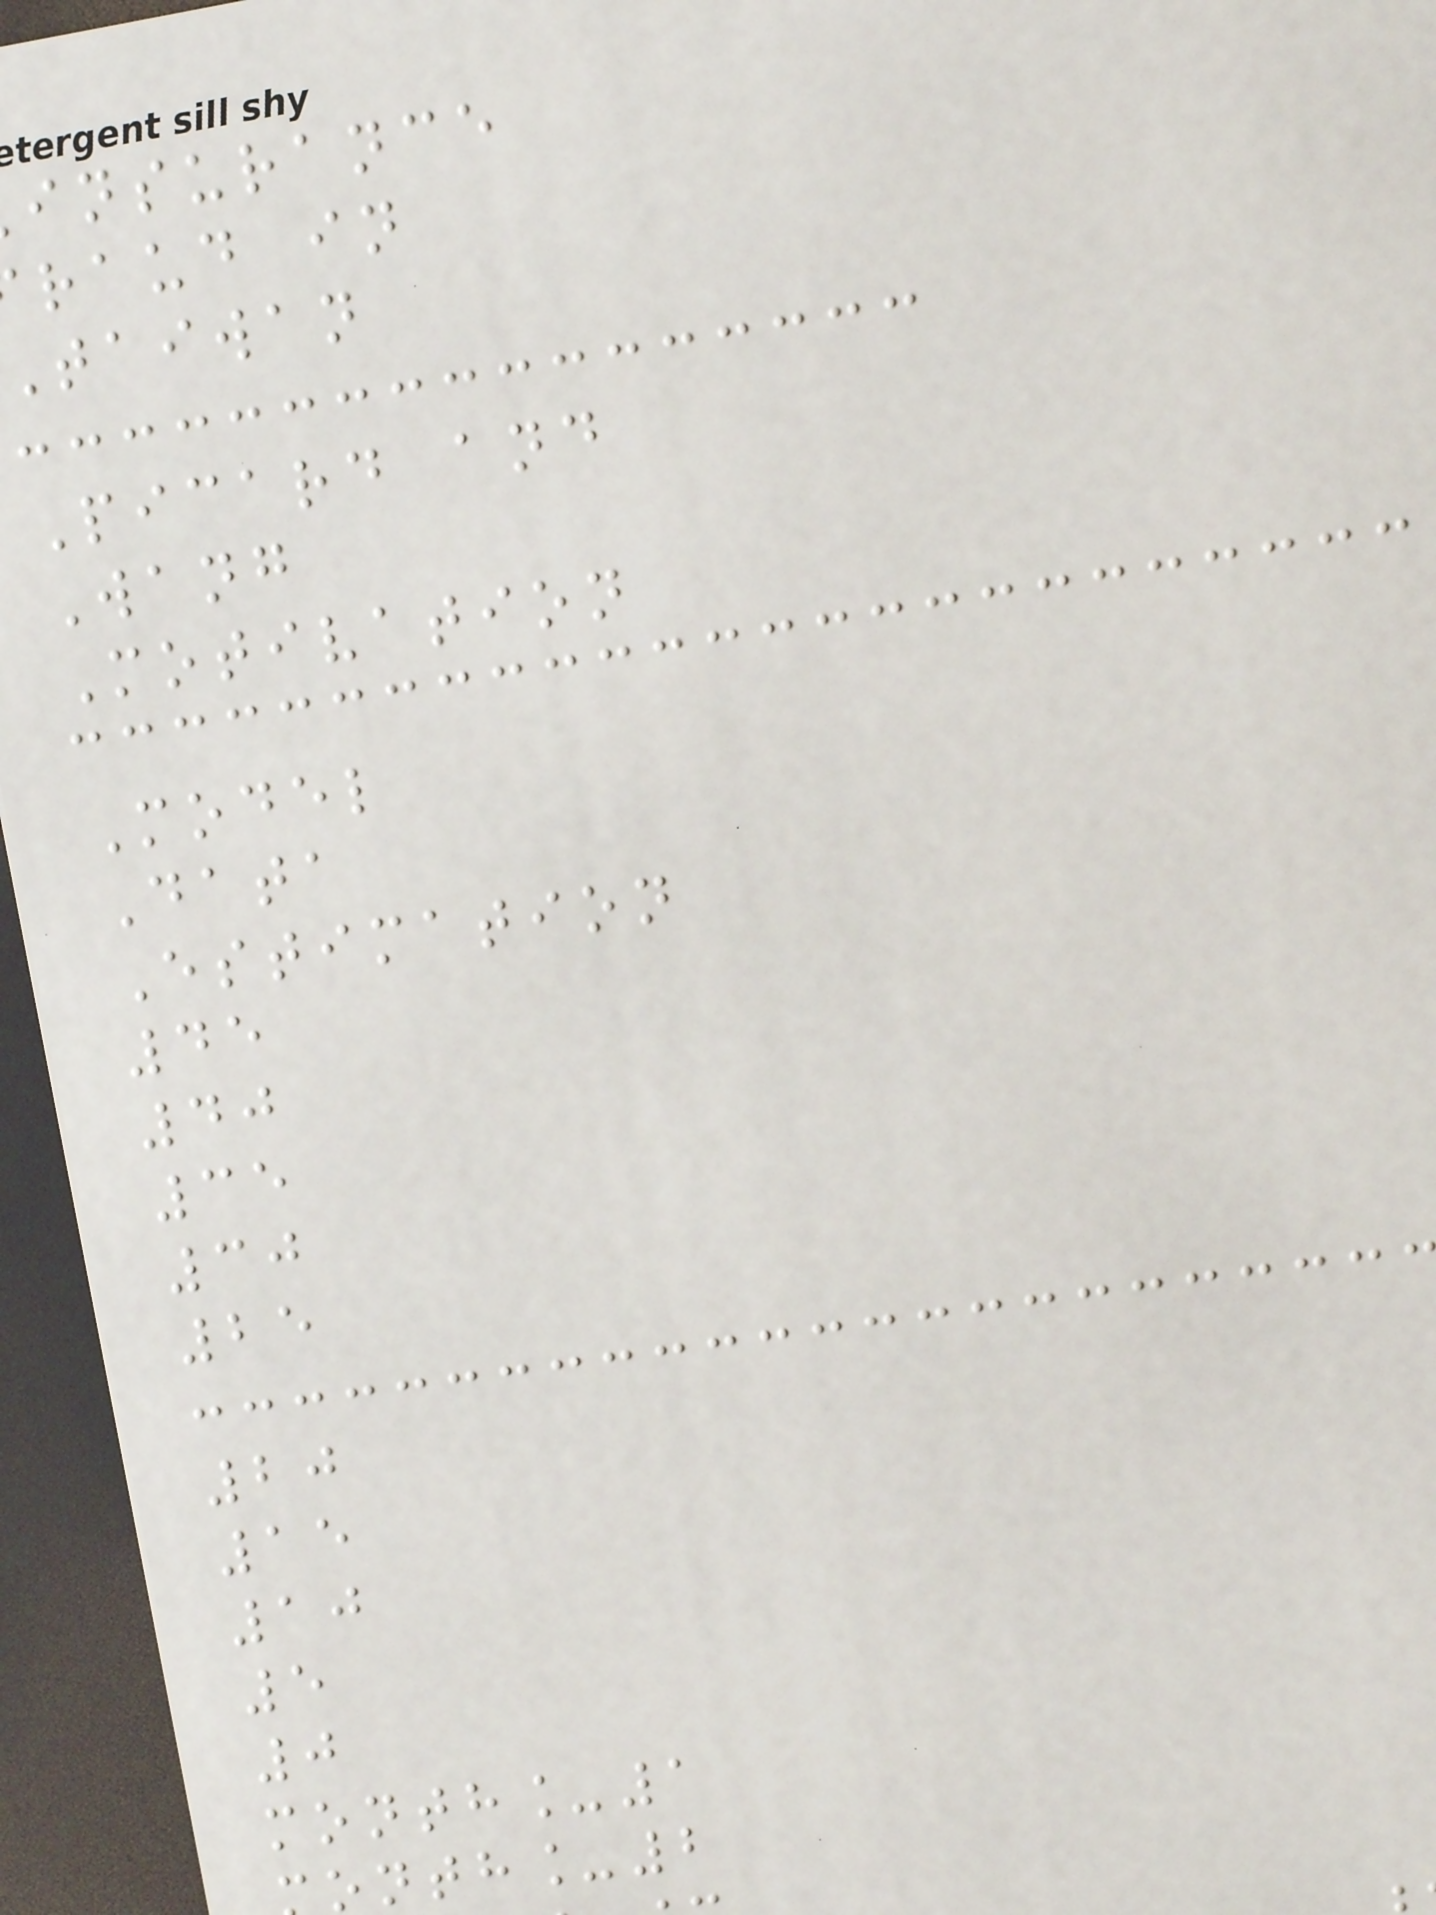insurance
raud in
taiwan
Picard and
Wang
Motivation
Model
Data
Estimation
45
40
35
30
25
20
15
10
5
0
month_1
onth_2
